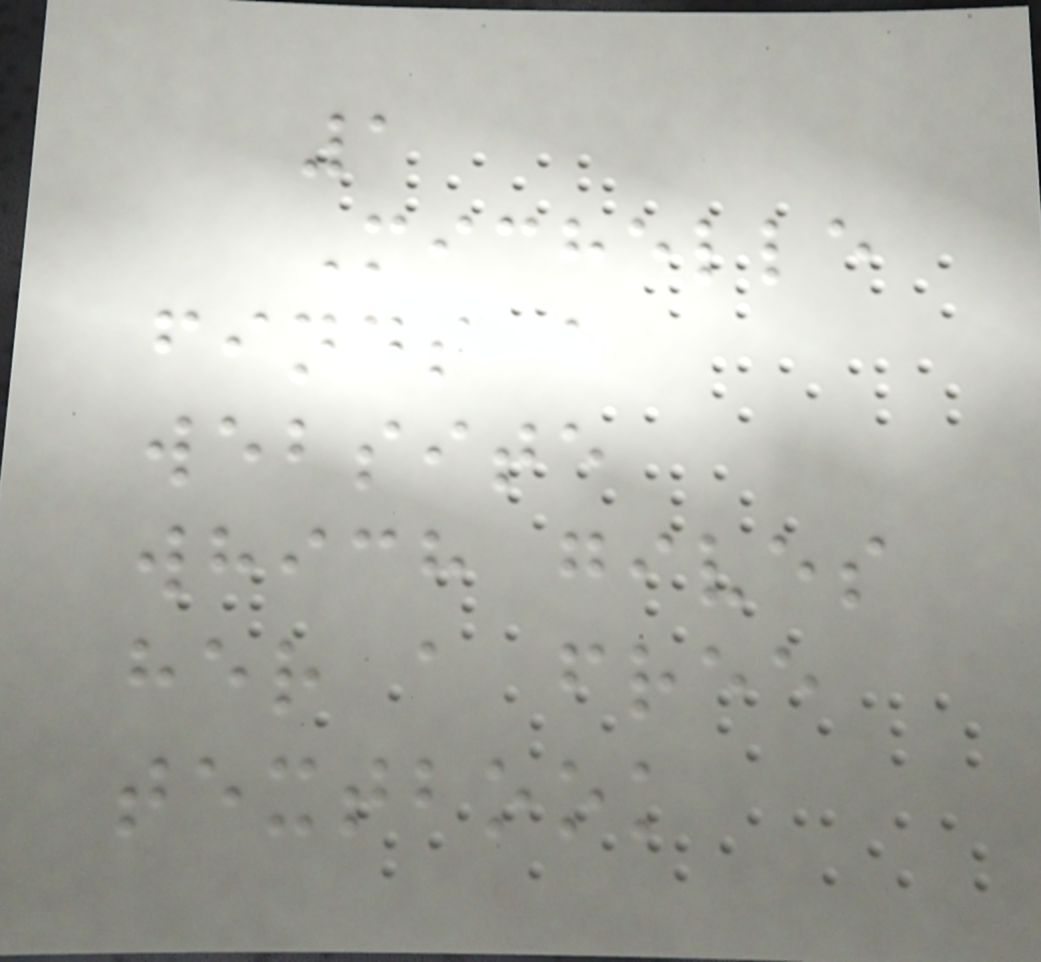1
Michelle
finds a
website
which gives
her a free
textbook
